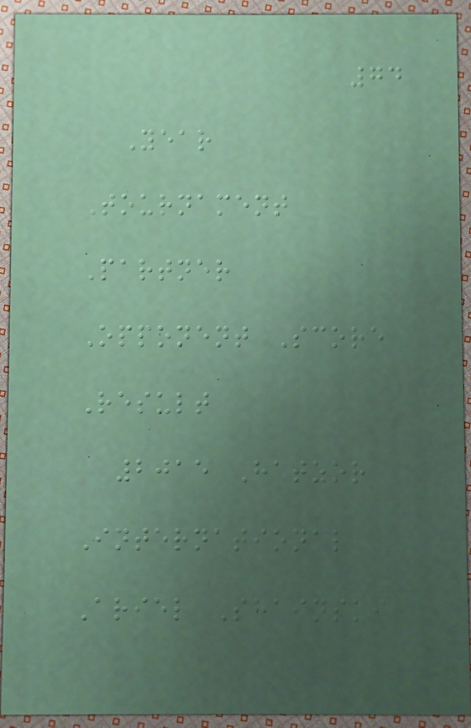74
Year
Tournament
Partner
Opponent Score
Result
2015 Hatzor
International
Ariel Shainski
